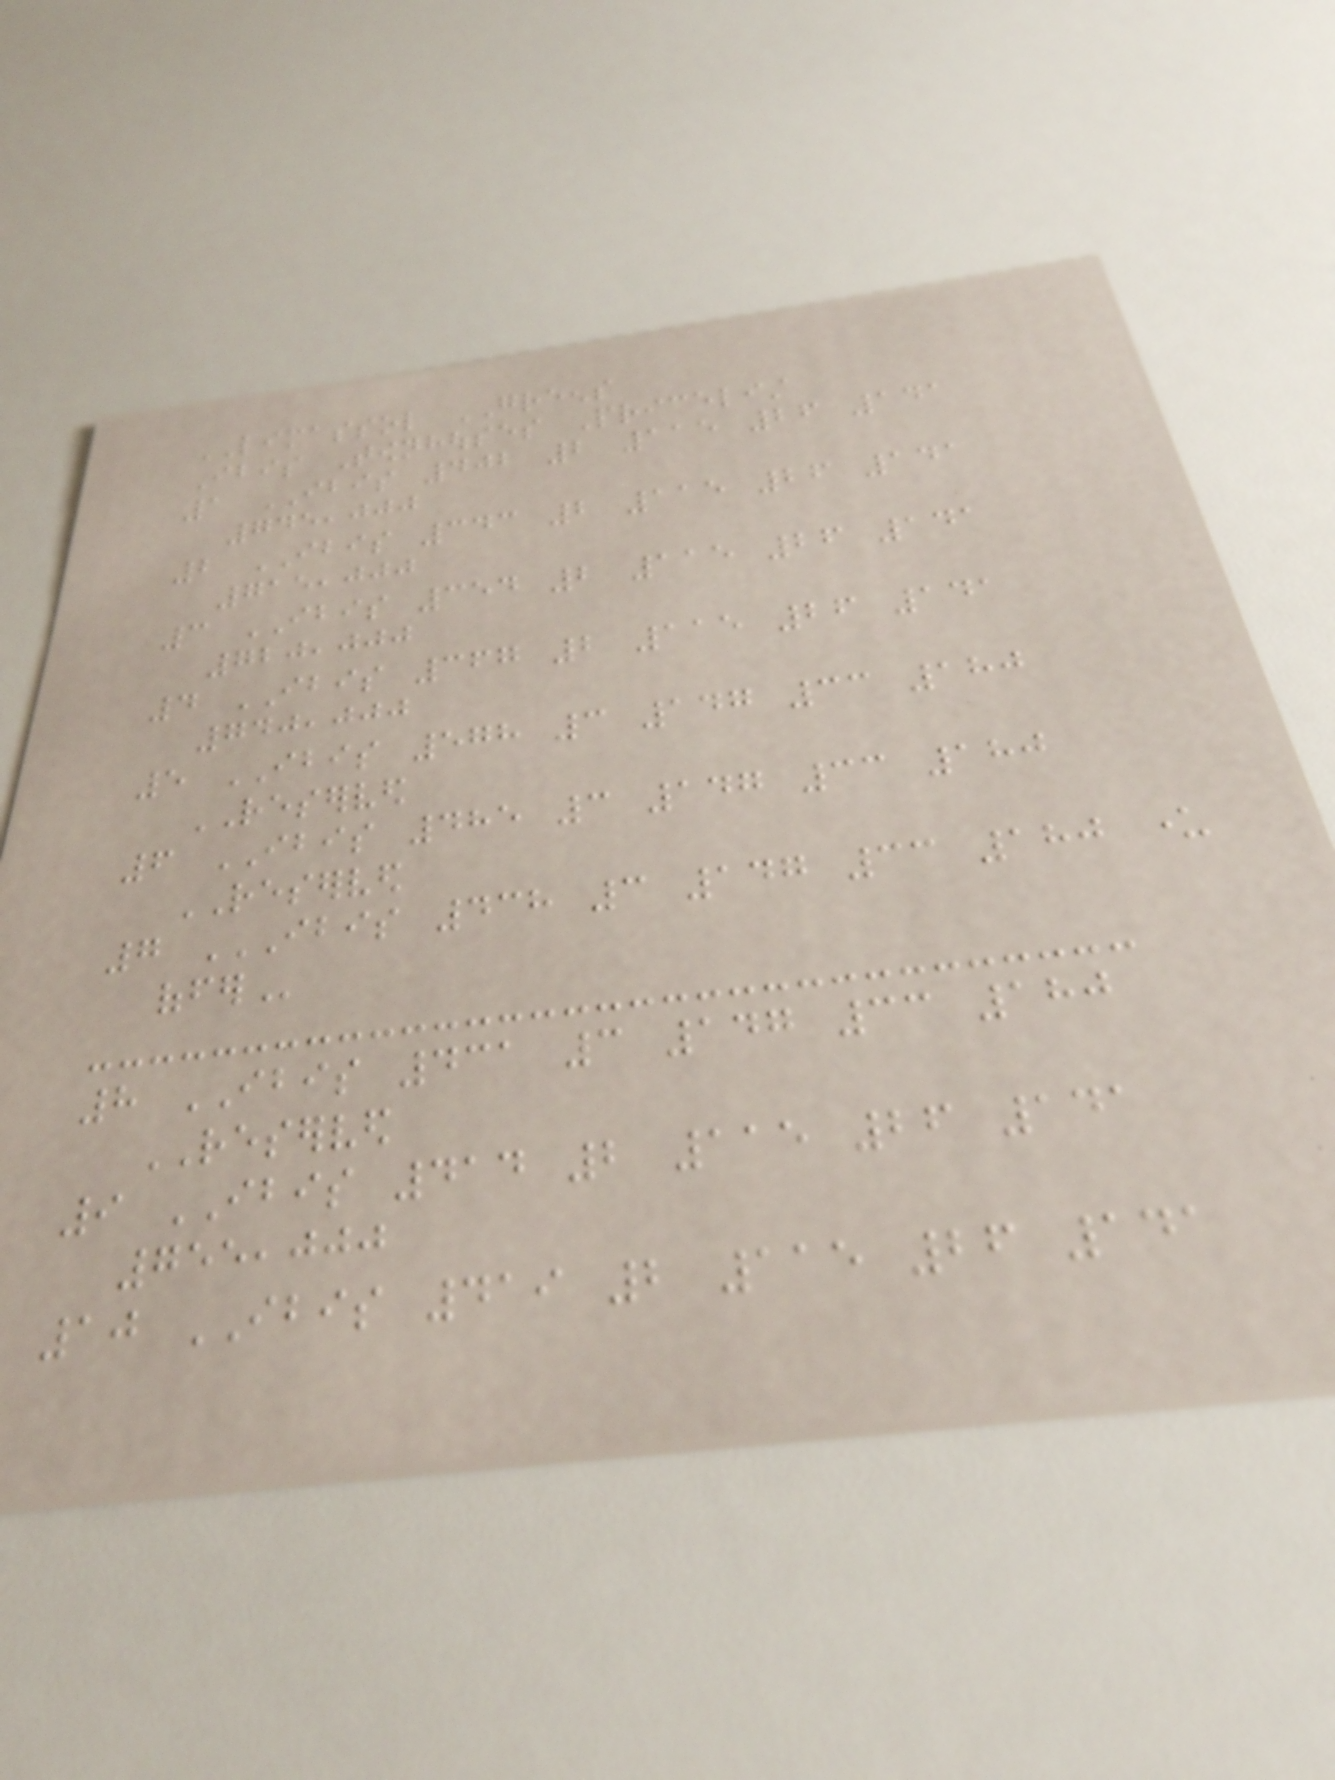LIMASSOL GREENS
Ibis Townhouses Pricelist
1 IBIS 402 2 115 26 141
745,000
2 IBIS 343 2 115 26 141
715,000
3 IBIS 354 2 115 26 141
720,000
4 IBIS 367 2 115 26 141
740,000
5 IBIS 578 3 147 33 180
RESERVED
6 IBIS 485 3 147 33 180
RESERVED
7 IBIS 438 3 147 33 180 UNDER
OFFER
8 IBIS 431 3 147 33 180
RESERVED
9 IBIS 414 2 115 26 141
755,000
10 IBIS 419 2 115 26 141
